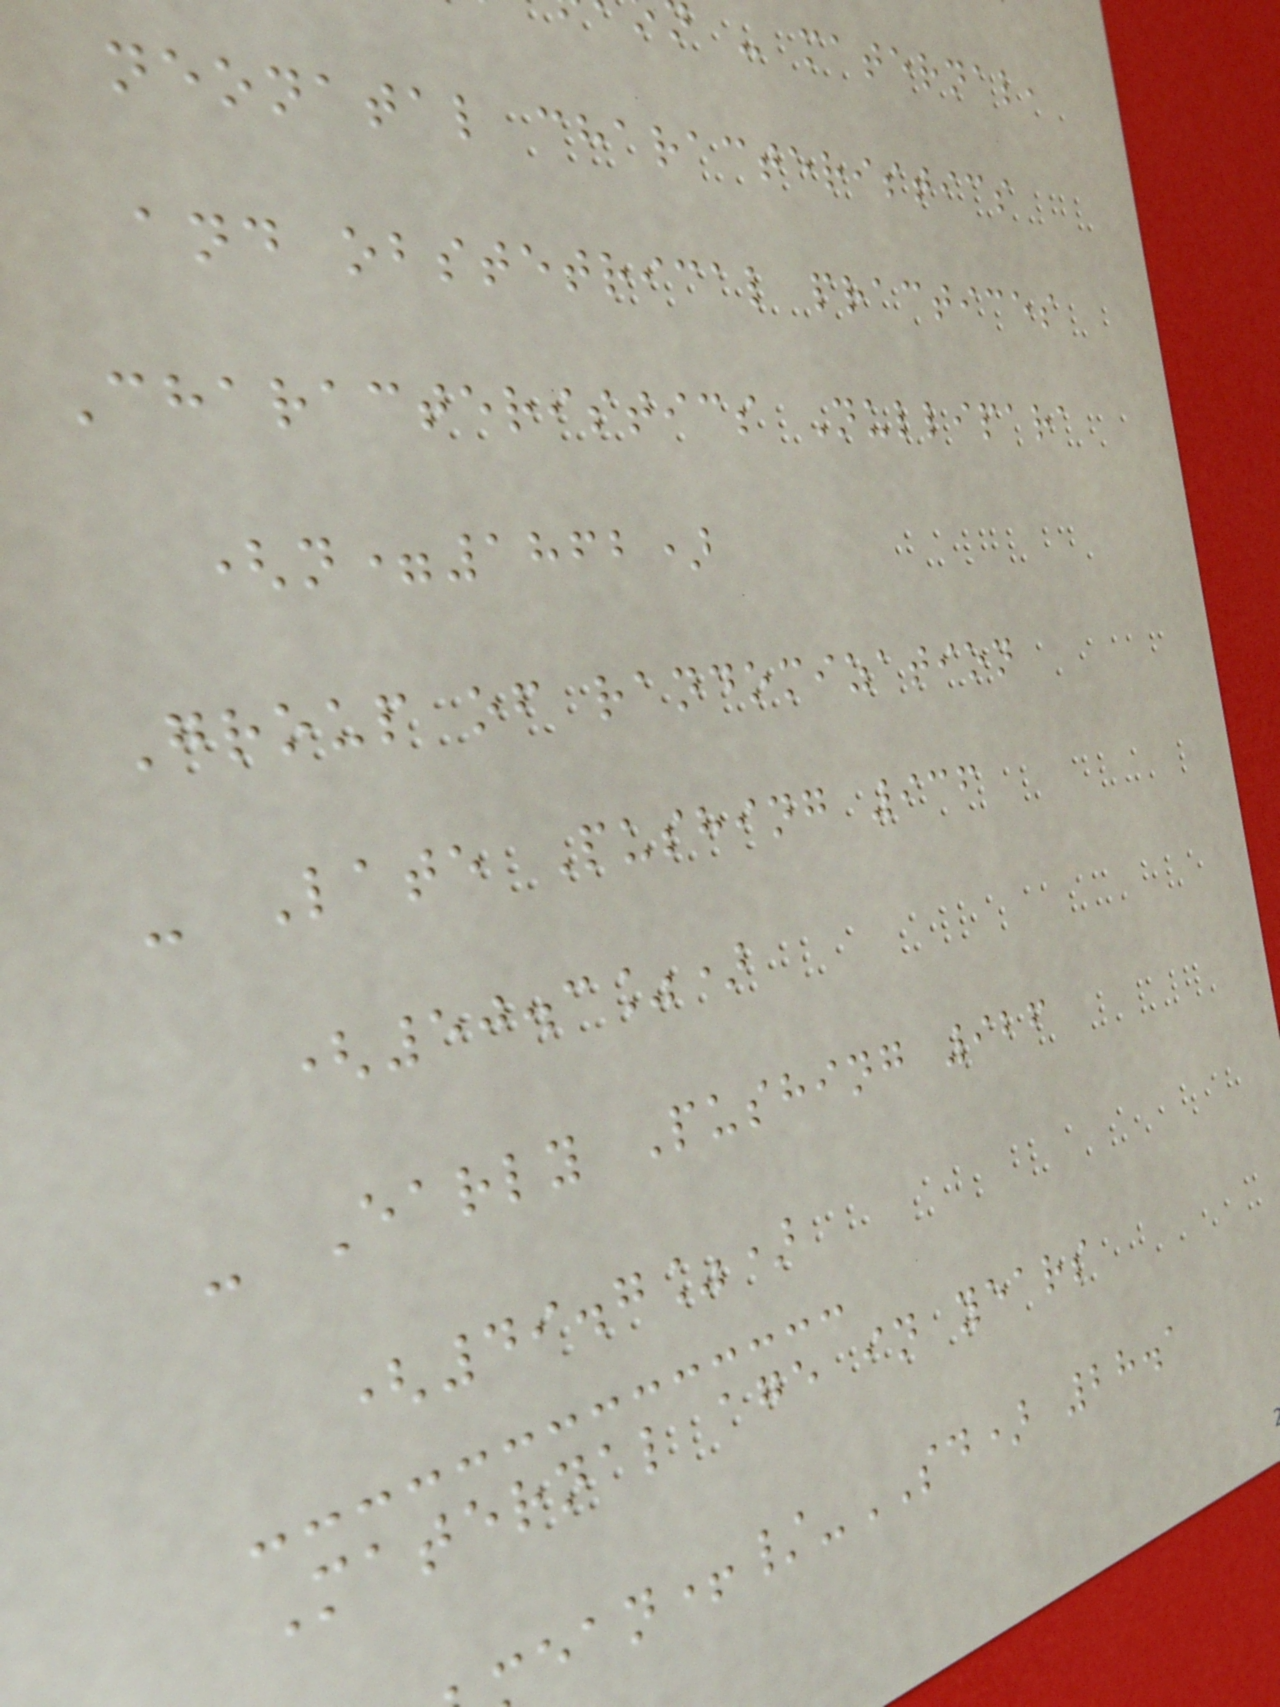- maternal,
neonatal characteristics
and obstetrical practices
Characteristics Nullipara
(n=1862)
Group of randomization
- Late Pushing 936
(50.3%)
- Early Pushing 926
(49.7%)
Maternal age in years
ean+/-SD) 28.1
